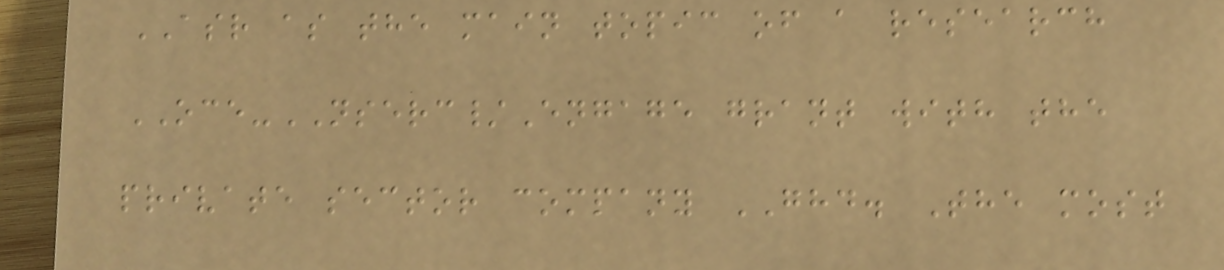ASR as the main topic of a research
OCE-NSERC/Engage grant with the
private sector company GHD. The most
